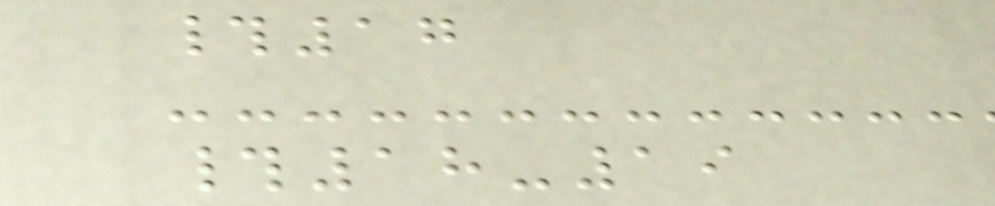#17
#18-19
